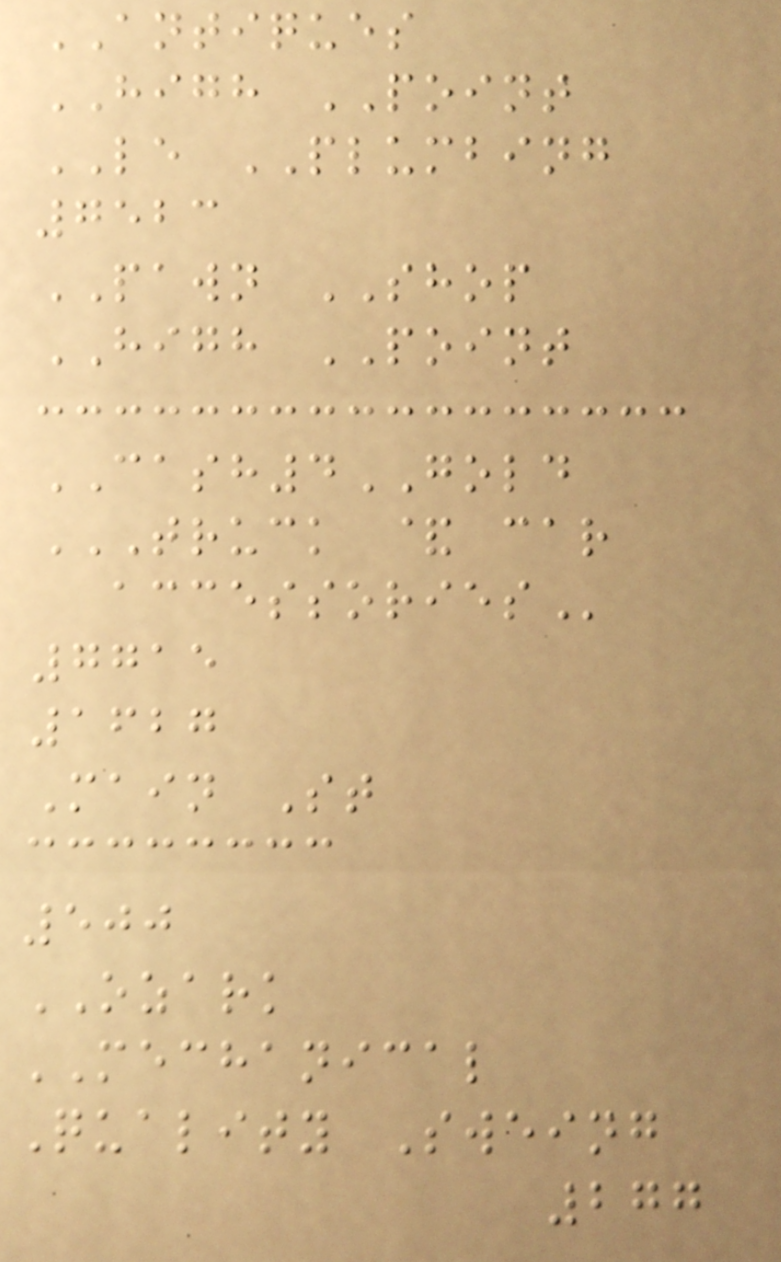ANTIQUES
HIGH POINT
LE PLUMBING
7523
PAWN SHOP
HIGH POINT
CASH4GOLD
TRUCK & CAR
ACCESSORIES
7715
1627
Main St
500
OZARK
MECHANICAL
Quality Sweing
277
